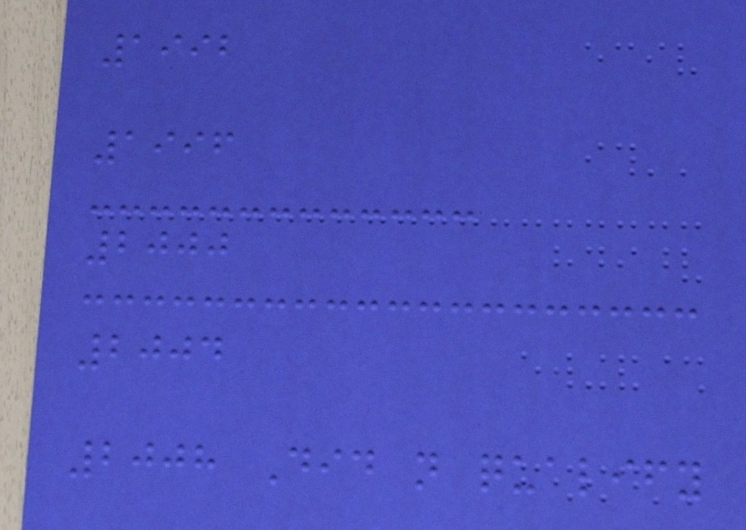1992
1996
2000
2004
2008 Did not qualify
